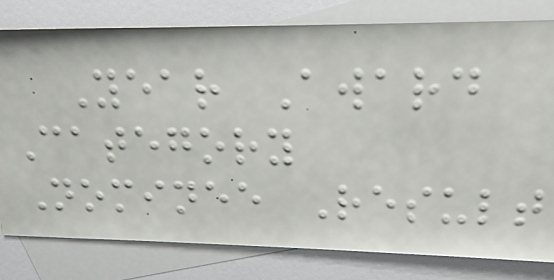Year Award
Category
Nominee Result
